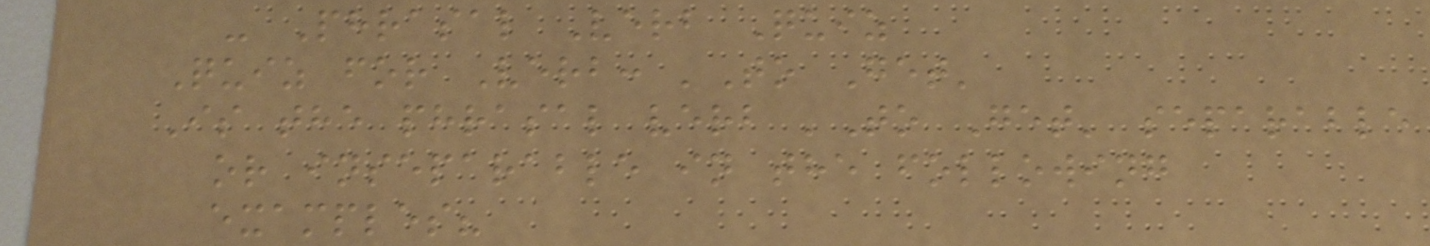- Phrasal Verb Quiz
Quiz for Verb: 'To Get'
Is the phrasal verb 'To Get' separable
or inseparable in the following
examples?
